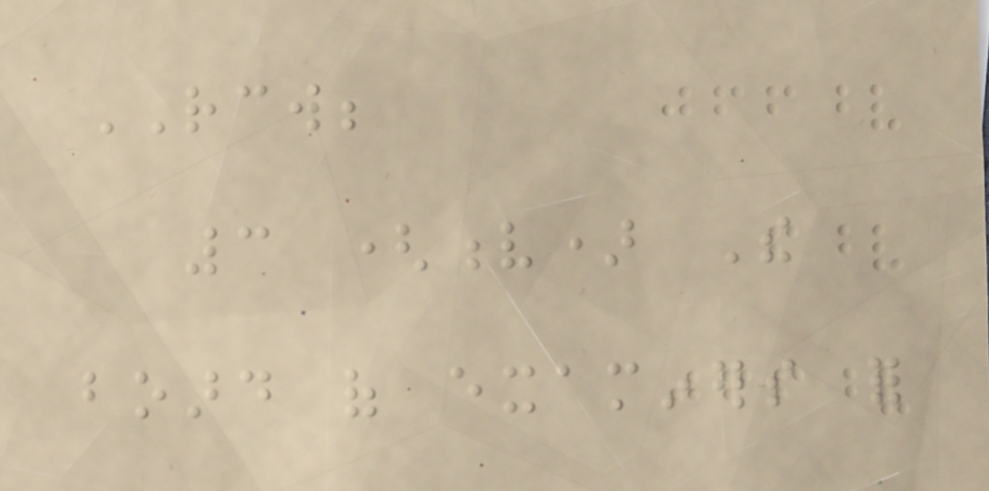RCW;
3 (v) The
board of examiners for
